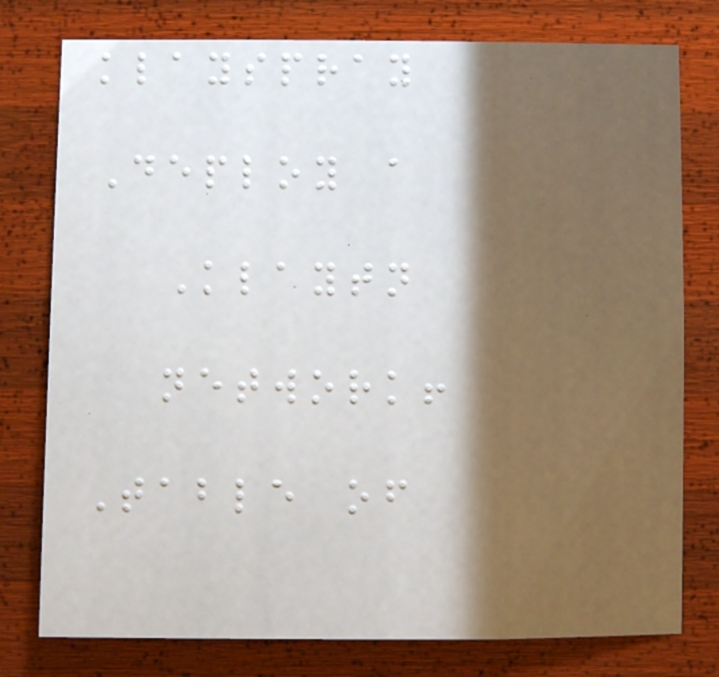klayspray
Deploy a
Klaytn
network!
Table of
